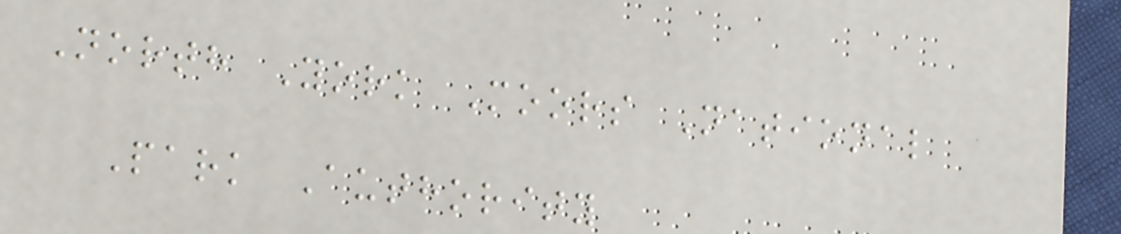North York Moors National
Park Authority
